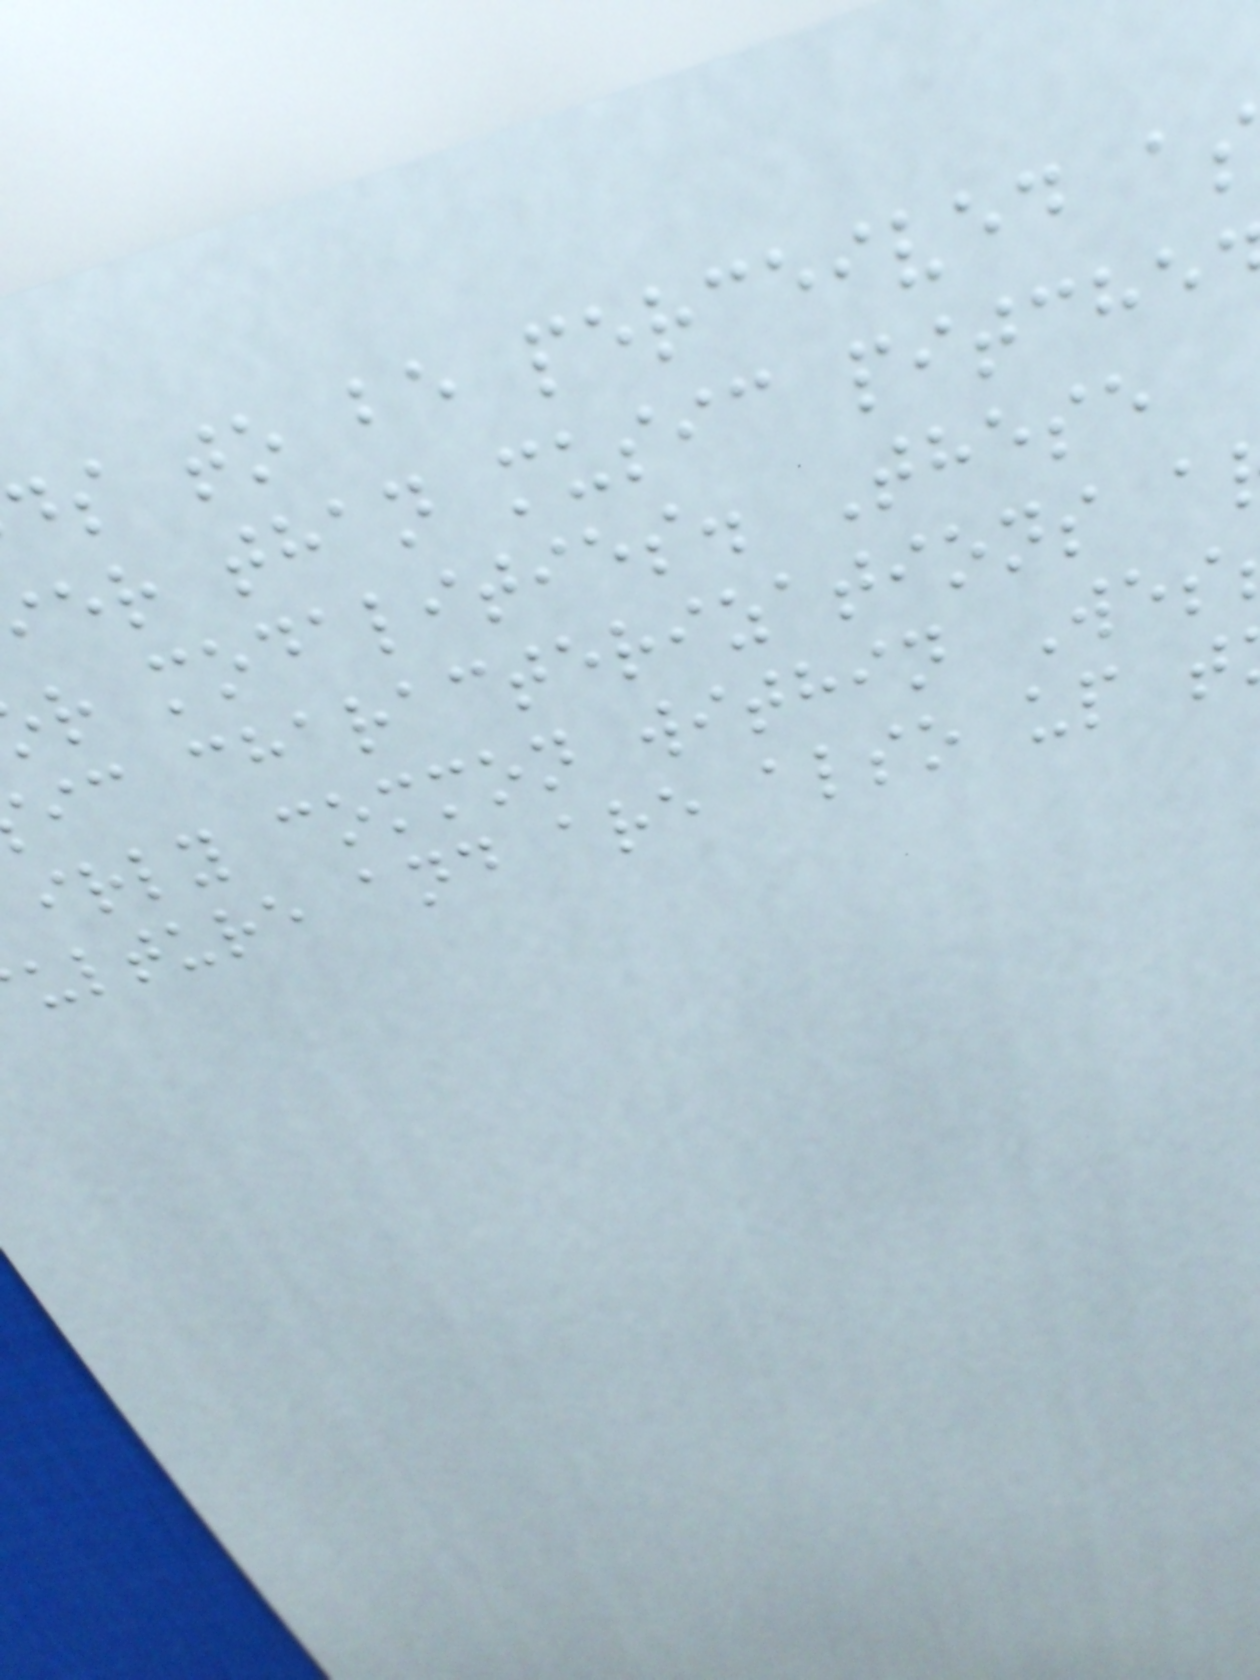ds to be perceived a
er than music pitche
r modalities. These
ic characterizations a
irly common within Wes
ulture and are also up t
